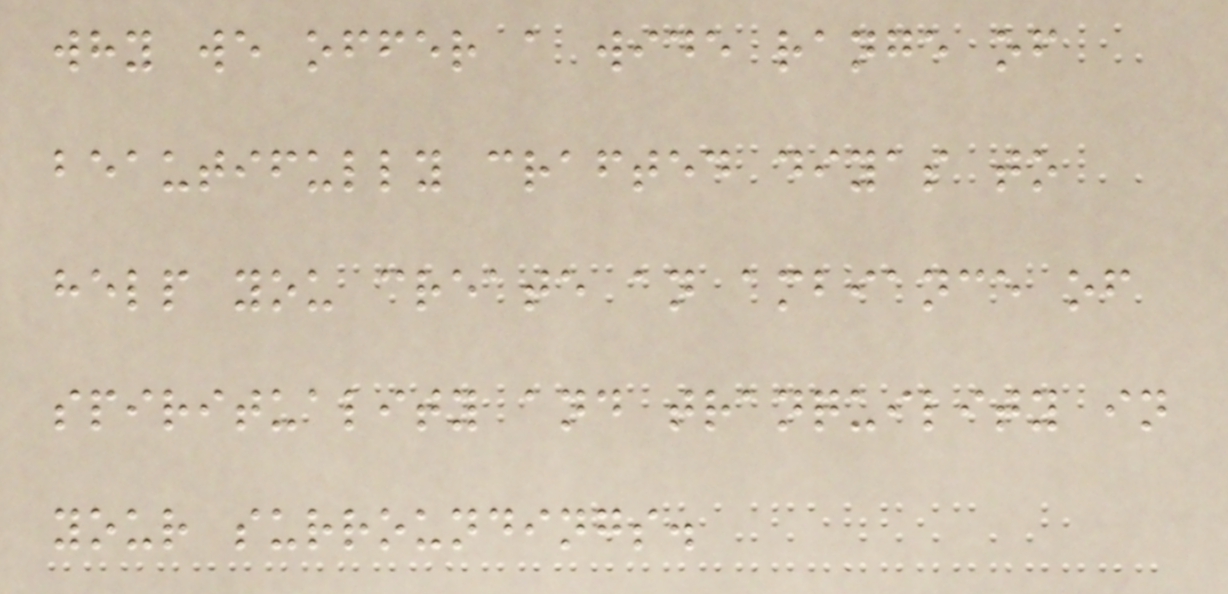why we offer a wide range of
beautifully crafted diyas to
help you create an ambiance of
spirituality and tranquility in
your surroundings.
